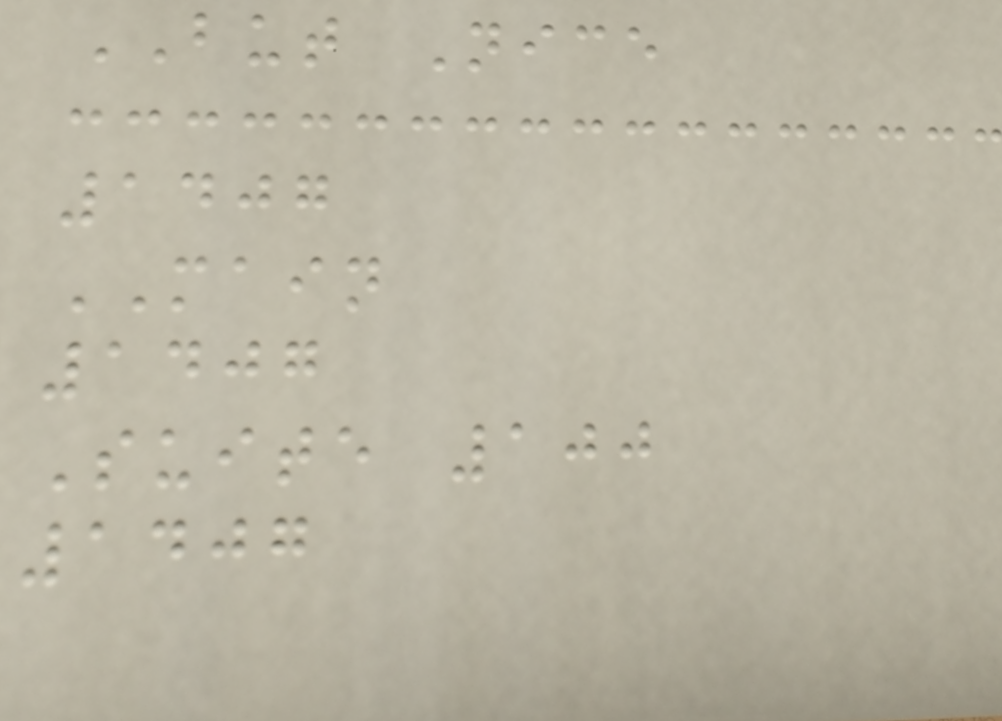BUT Nice
1407
MAIN
1407
Suite 100
1407
